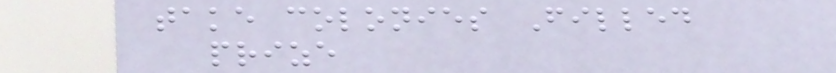take colonies Filled
prize
